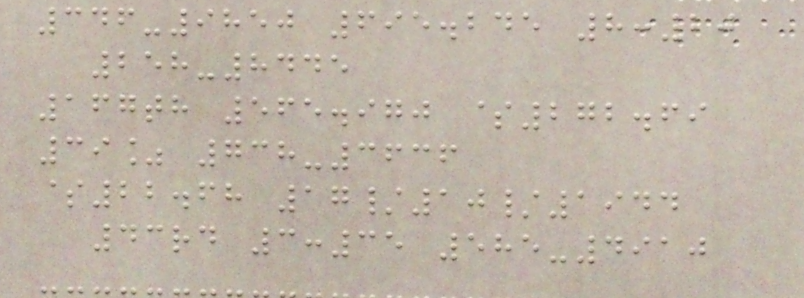346-9850 695.245 8:20
258-8445
167th 565.970 $272.69
39% 738-3636
$22.68 17/10/1944
43rd 3:35 585-4910
